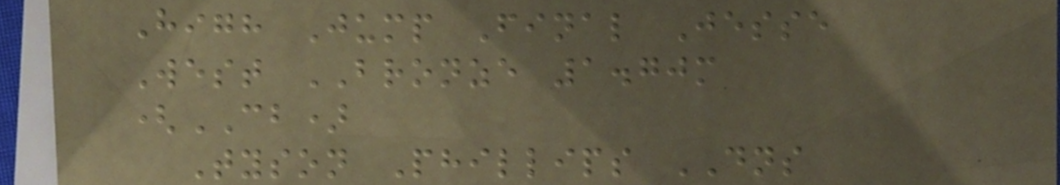High Jump Final Jesse
West BRONZE 1.70m
(CB)
Tyson Phillips DNS
